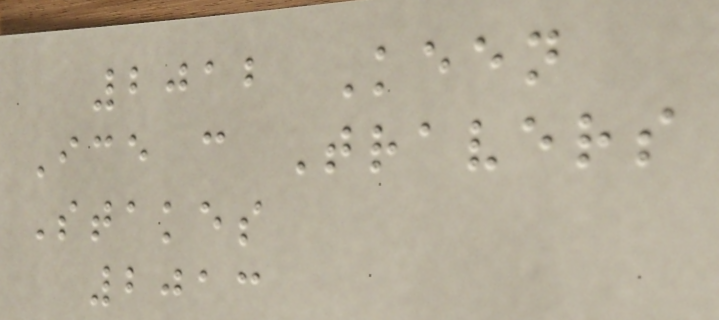2012 Keen
Ice c Travers
Stakes
2013
